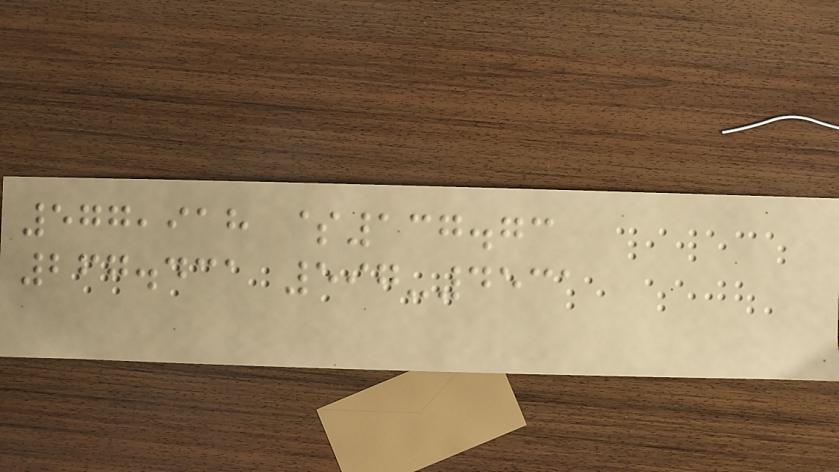577,918 $137.73
267.431 597-4531
